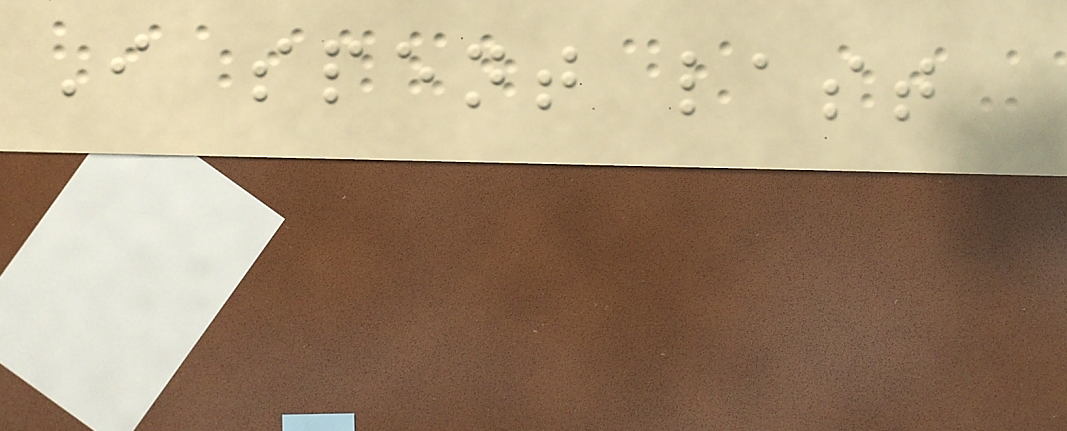I spent last
